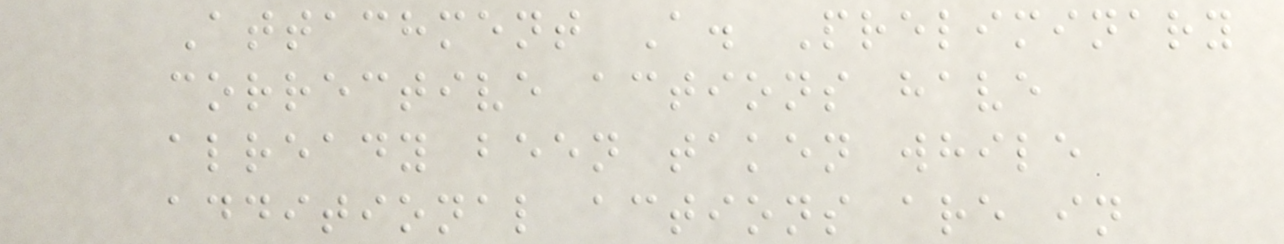Attachment A. Preliminary
corrective actions have
already been taken while
additional actions are in
